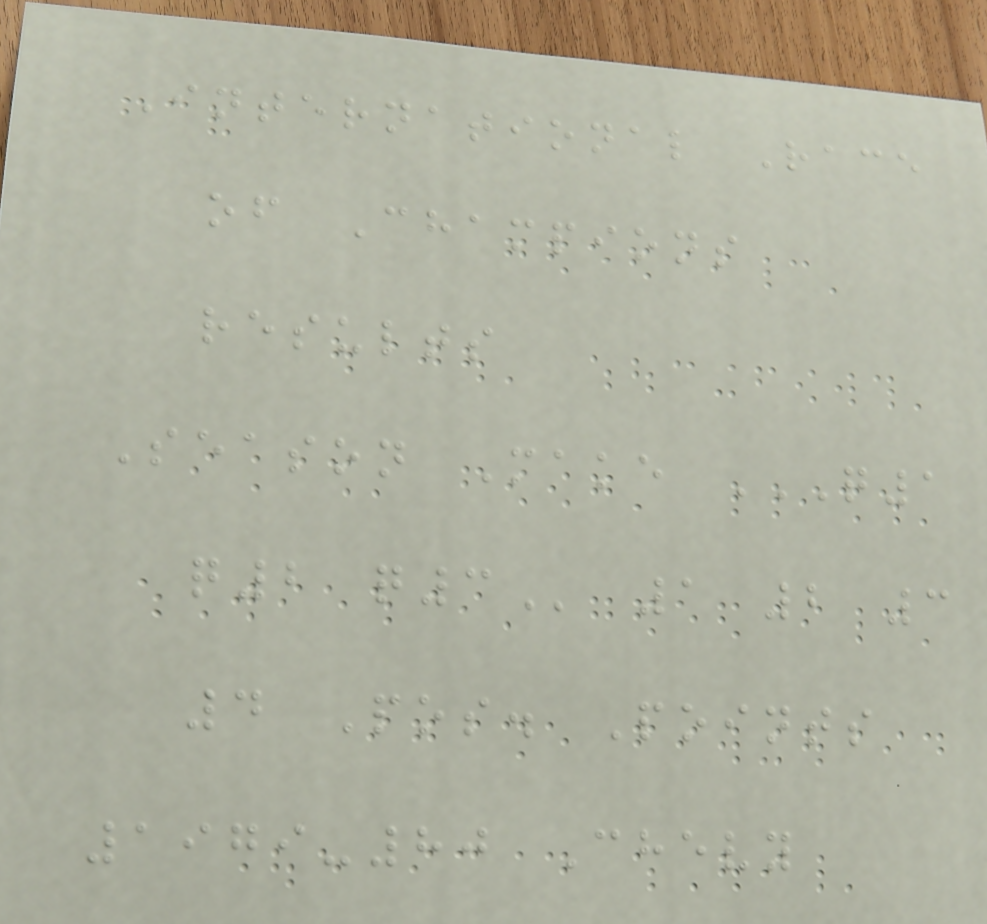International Race
of Champions
results
Season Make Q1
Q2 Q3 1 2 3
4 Pos. Points
1979-80 Chevy
